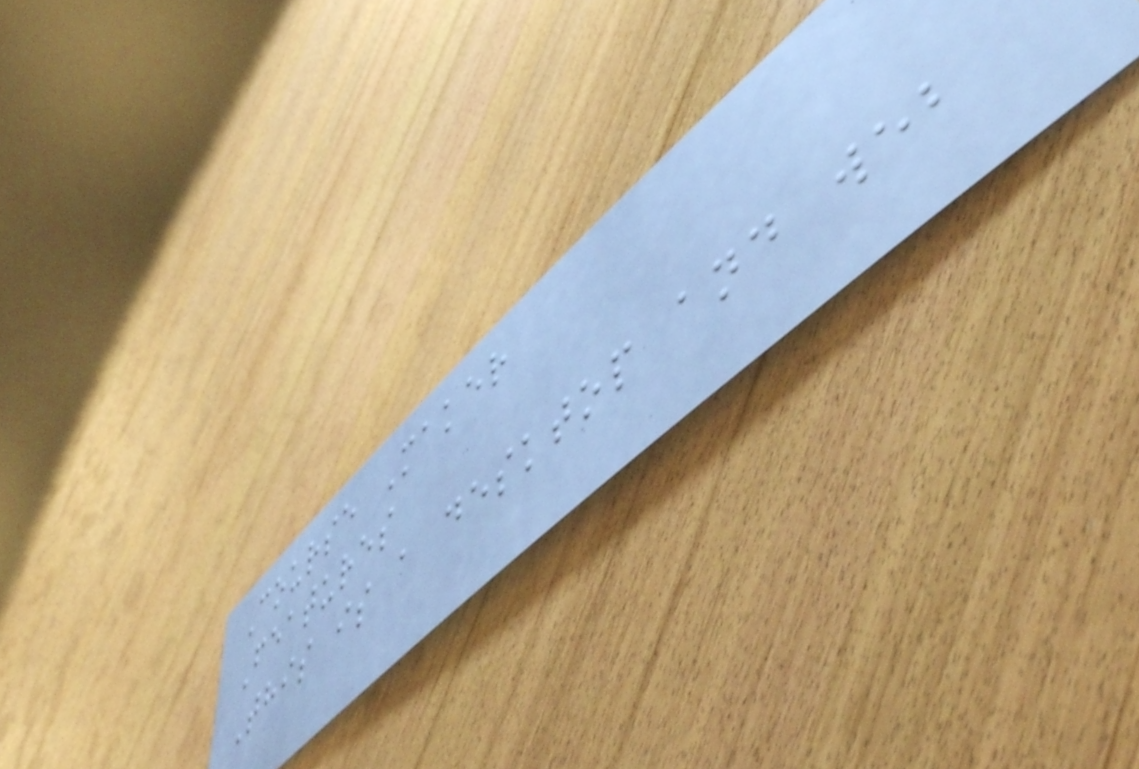Course Maker
Features
This is a desktop and web
